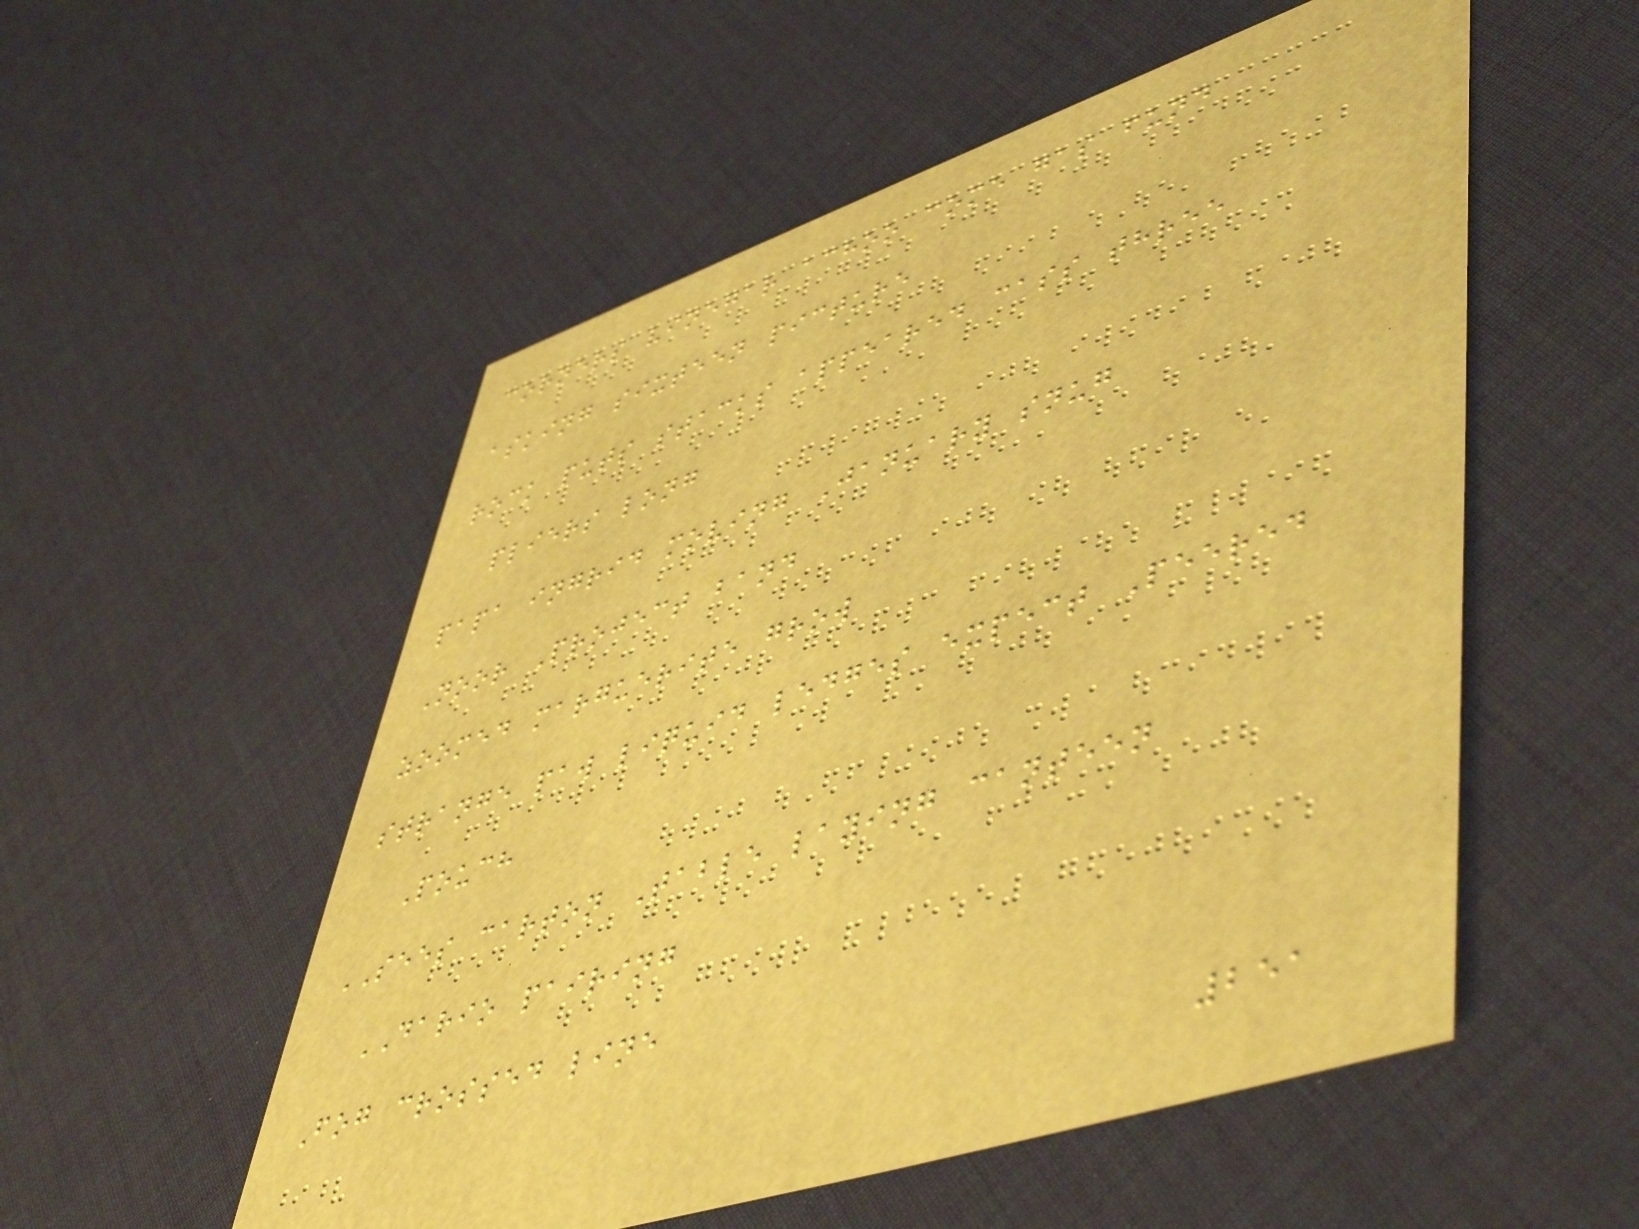corners vinegar achoo come gas fund
asking sixteen picture
rock puts stacks appeared cass three
pliers long
papa ingrid moving January snug
Noor Project band
zoomed marguerite grow
strange paw liquid ledges expect Peered
Pouch
SEES carton Table laying canteen
DARIO pairing
Fog crossed line
251
